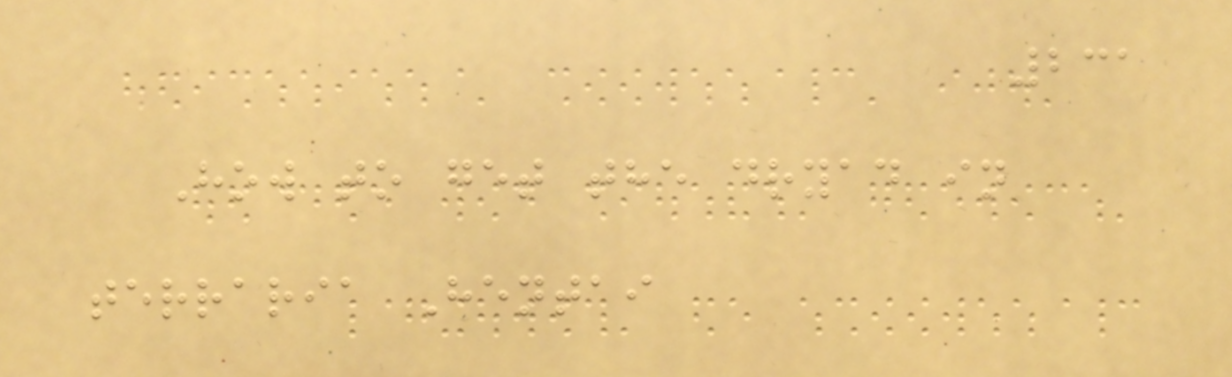231
How to get the dryad in
terraria Hentai
